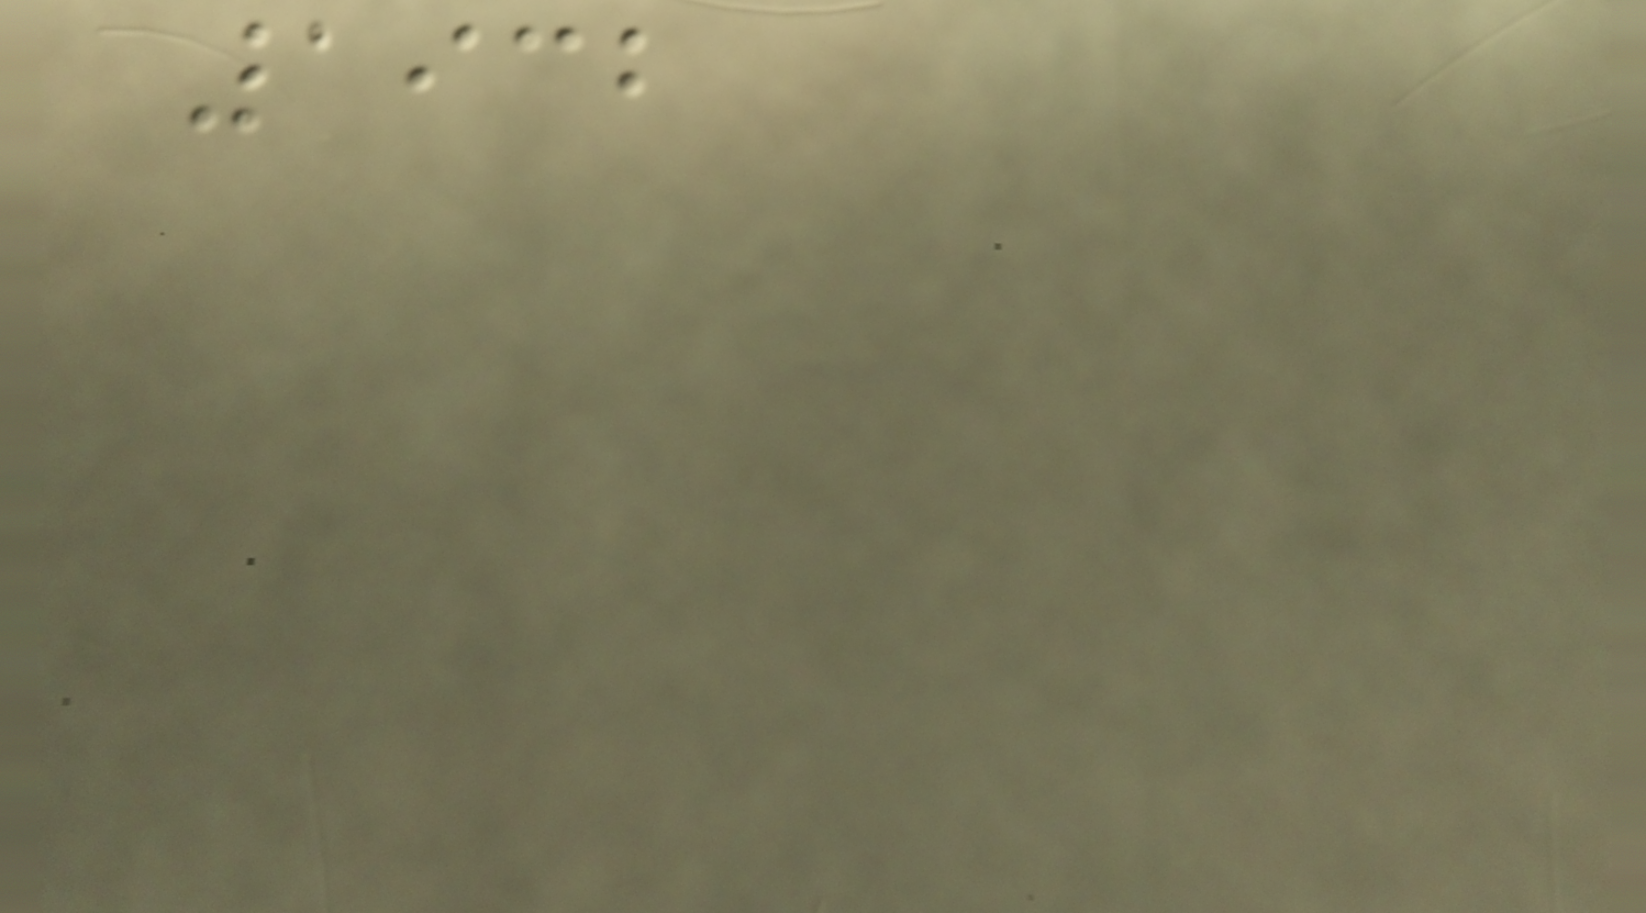1932
